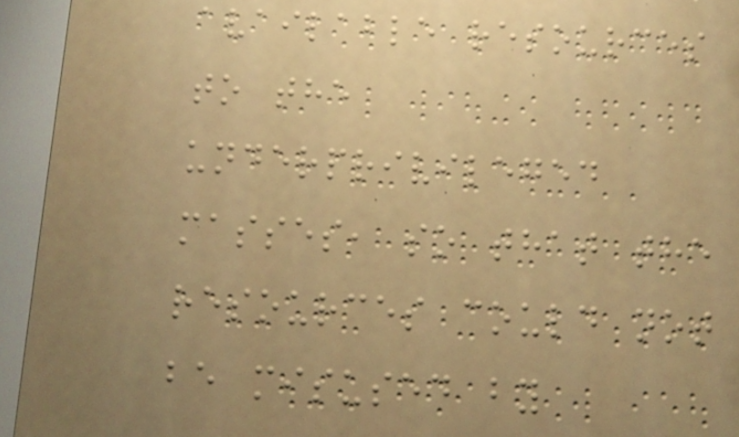available resources
to the
underprivileged
masses, so that the
resources could not
be misused by
